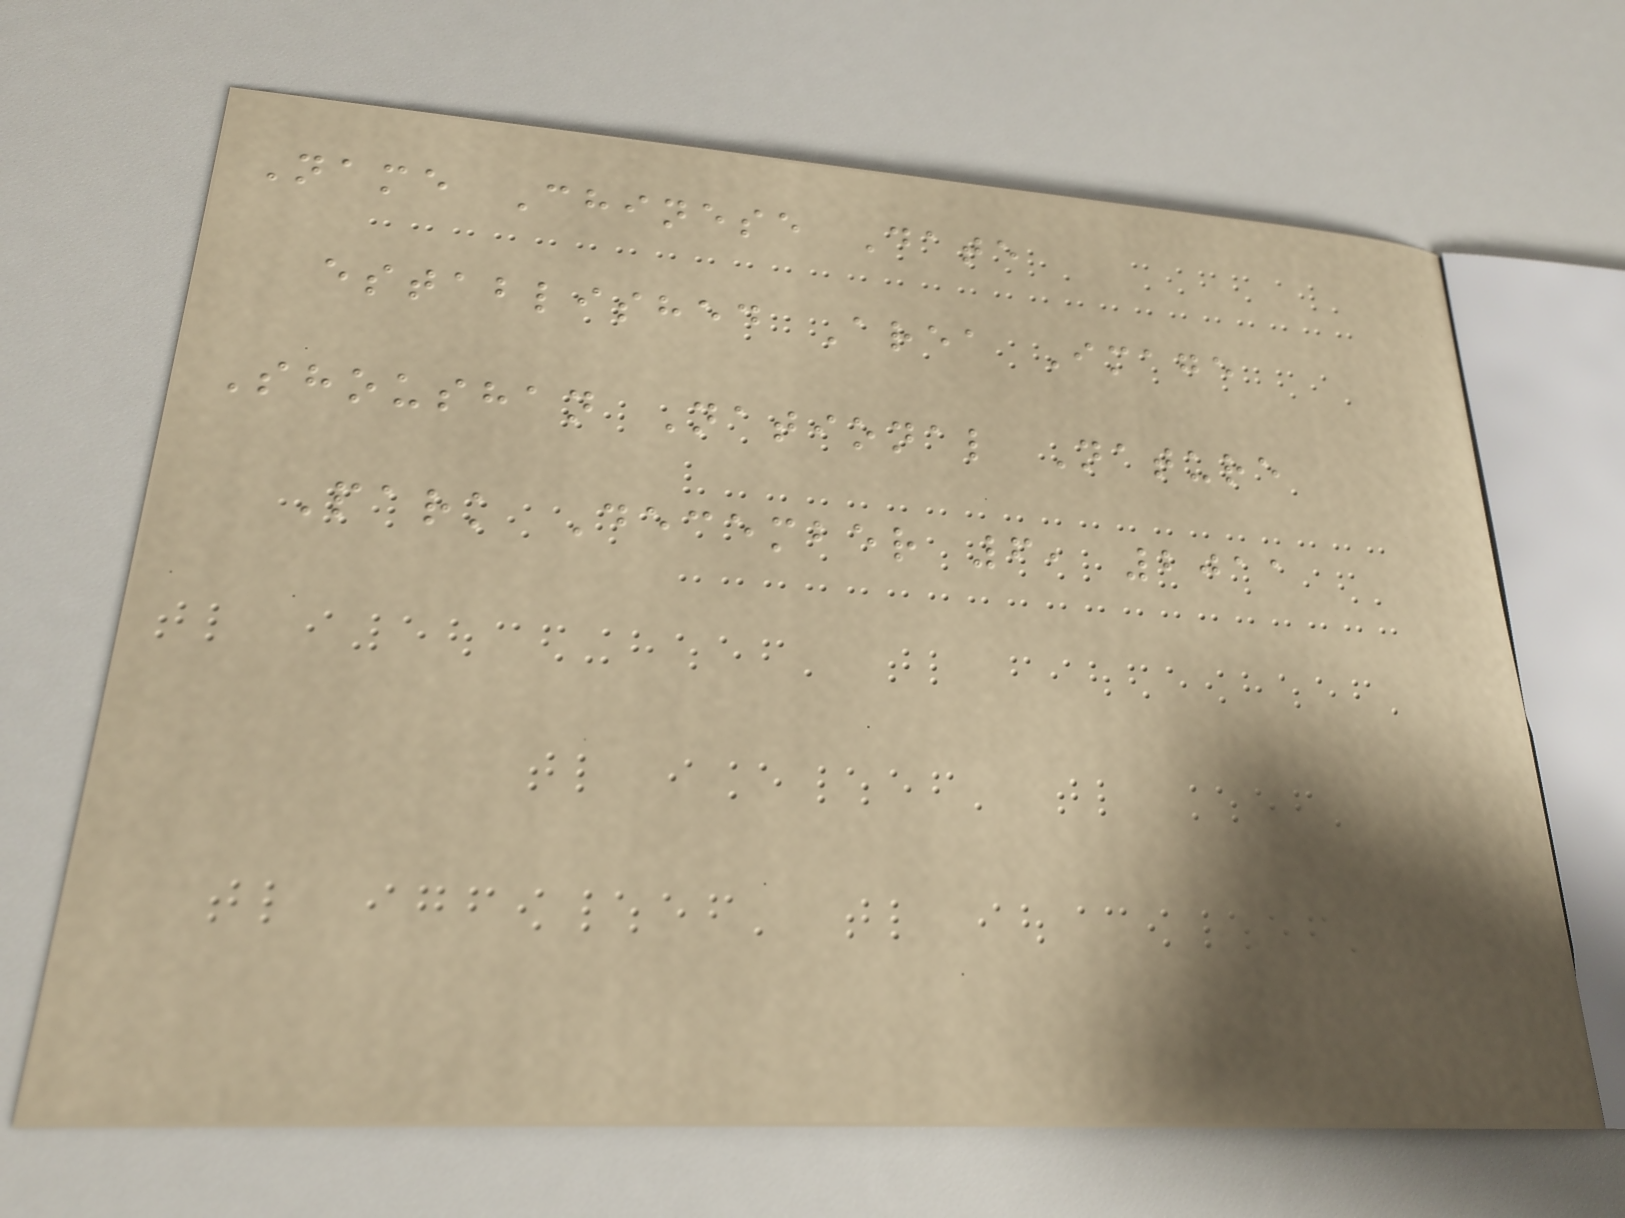Name Chinese Date
established Area Image
Shoushan National Nature
Park December 6, 2011
